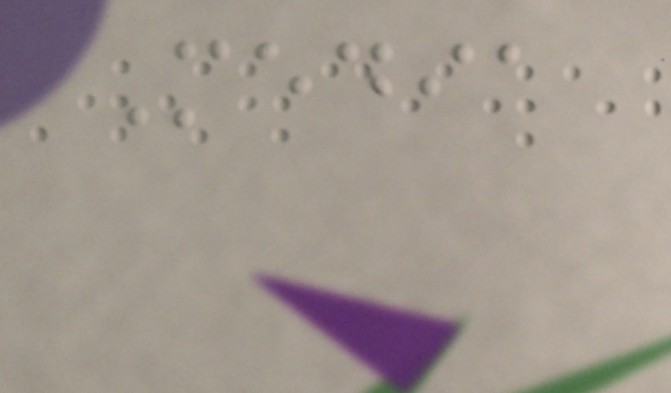Media
